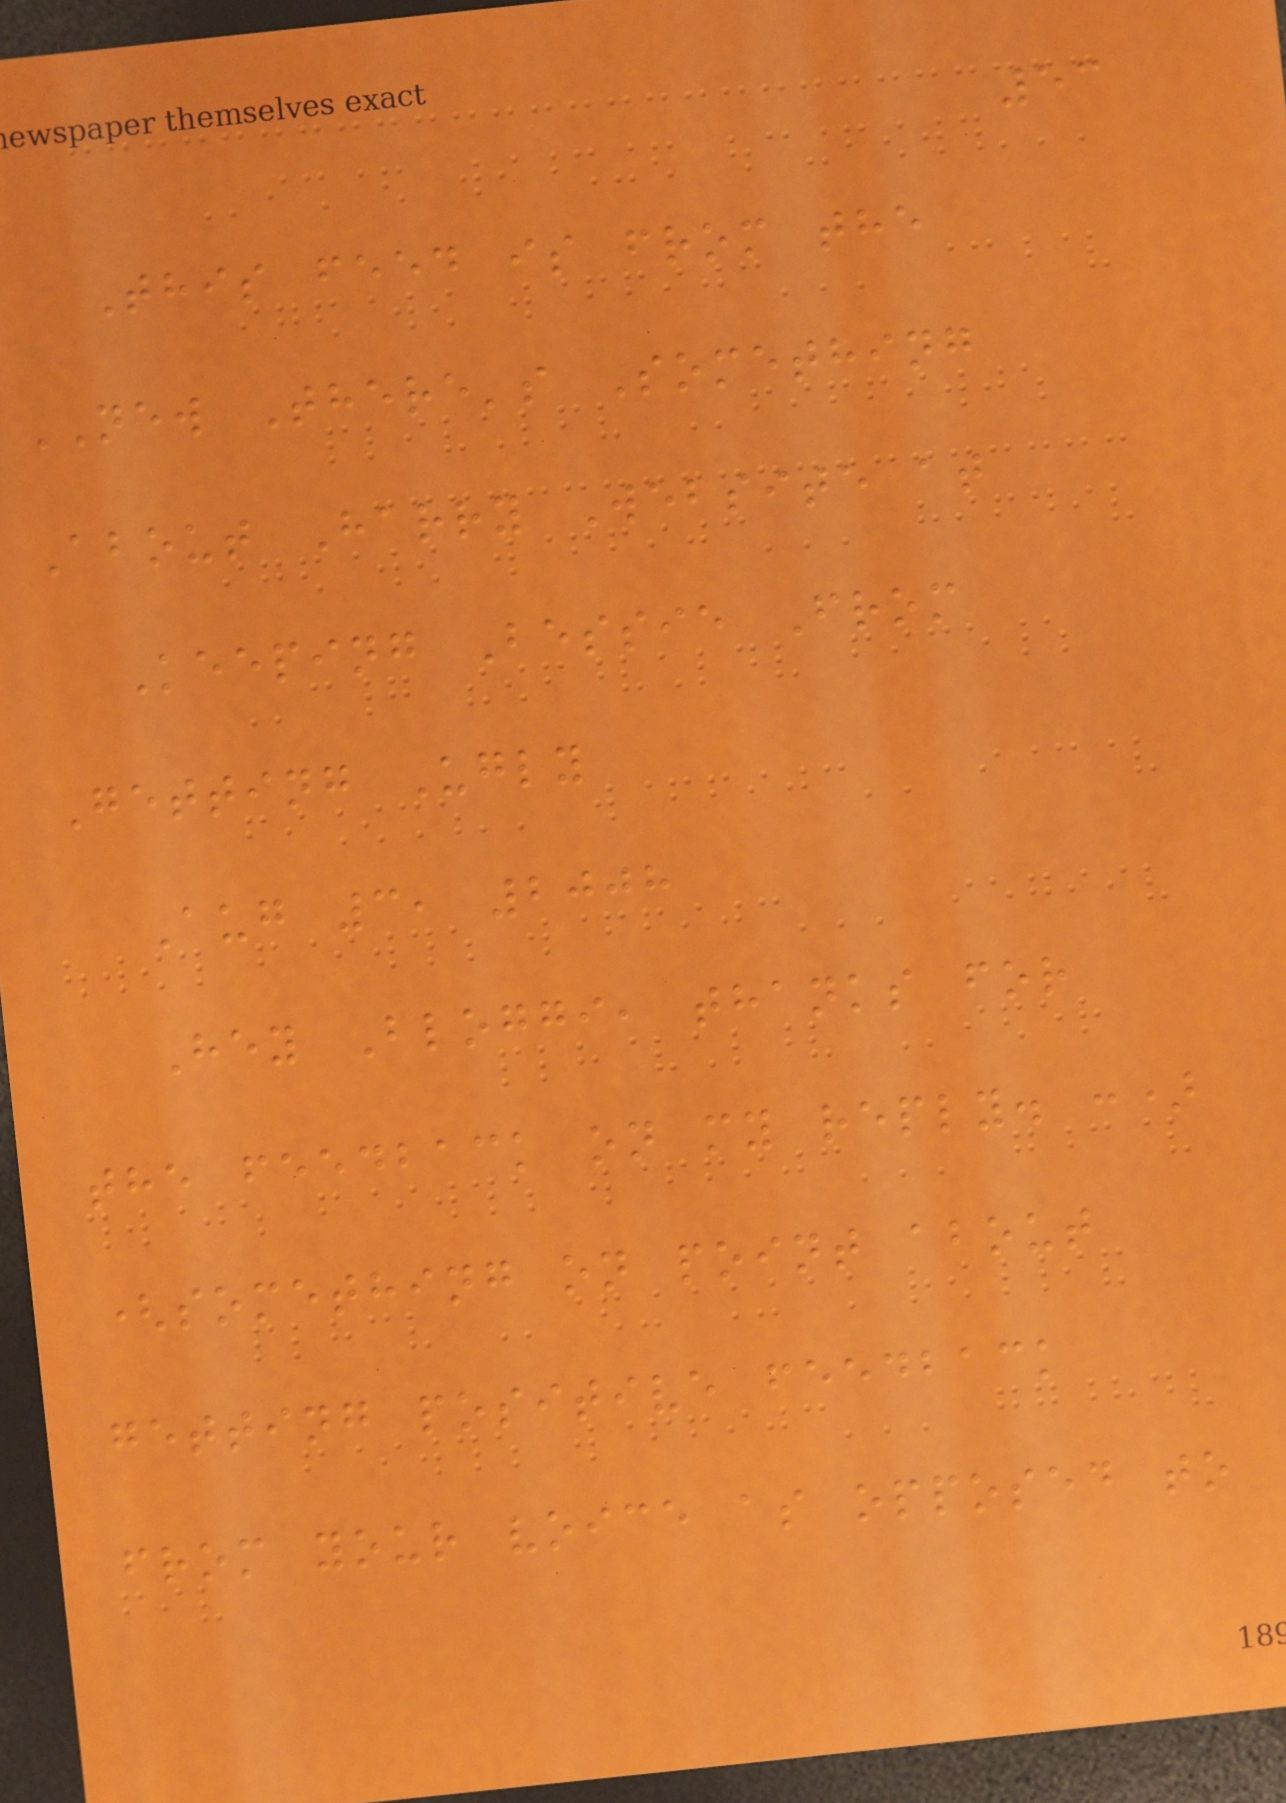53
This feed is from the
NEW There's Something
About Harry Website at
Keeping Bessie From
Getting Ugly
Aug 3, 2008
Hey Bloggi, thanks for
the feedback on my reply. :)
(something on point about
getting positive feedback
from your voice as opposed to
